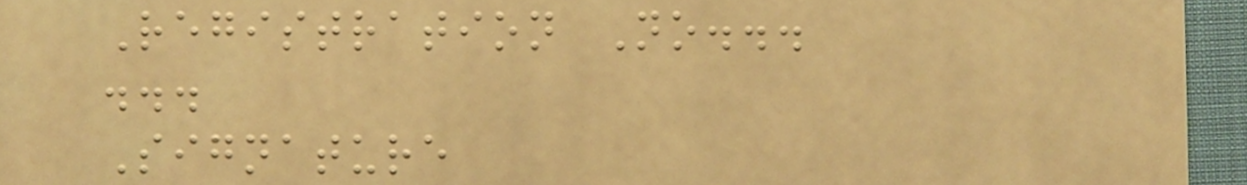Registration No...
...
Signature
